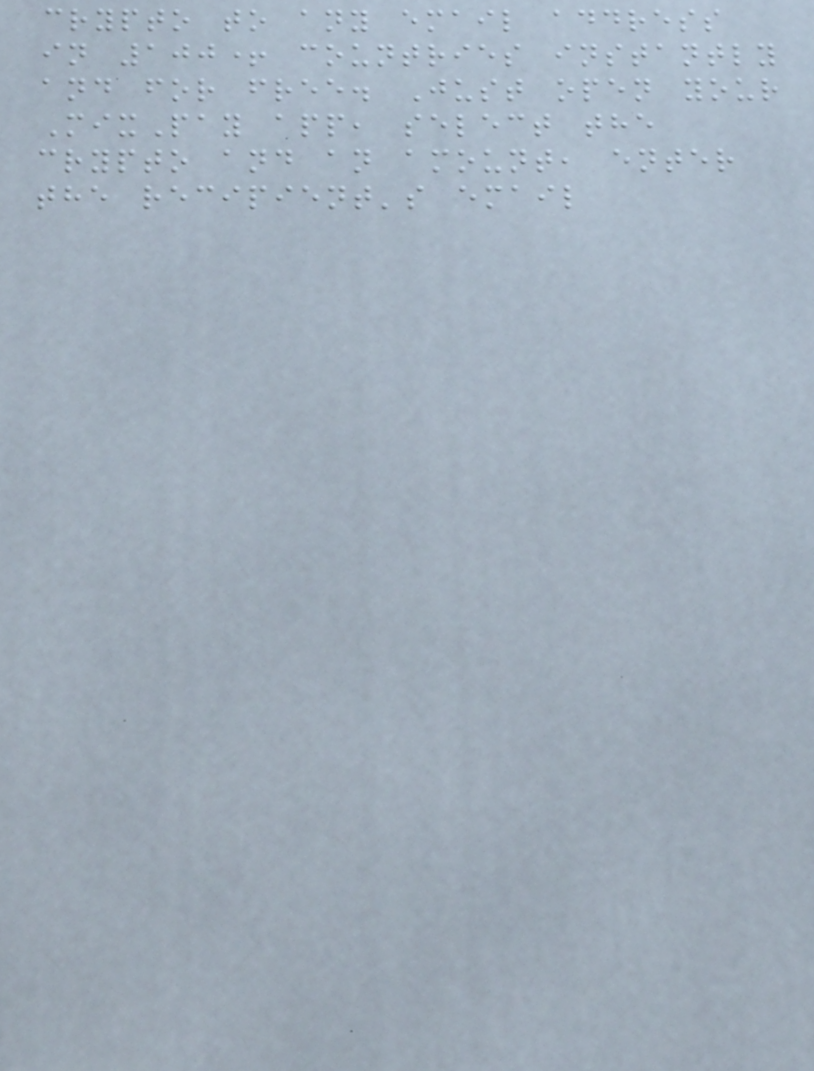crypto to any email address
in 100+ countries instantly
and for free. Just open your
MixPay app, select the
crypto and an amount, enter
the recipient's email
